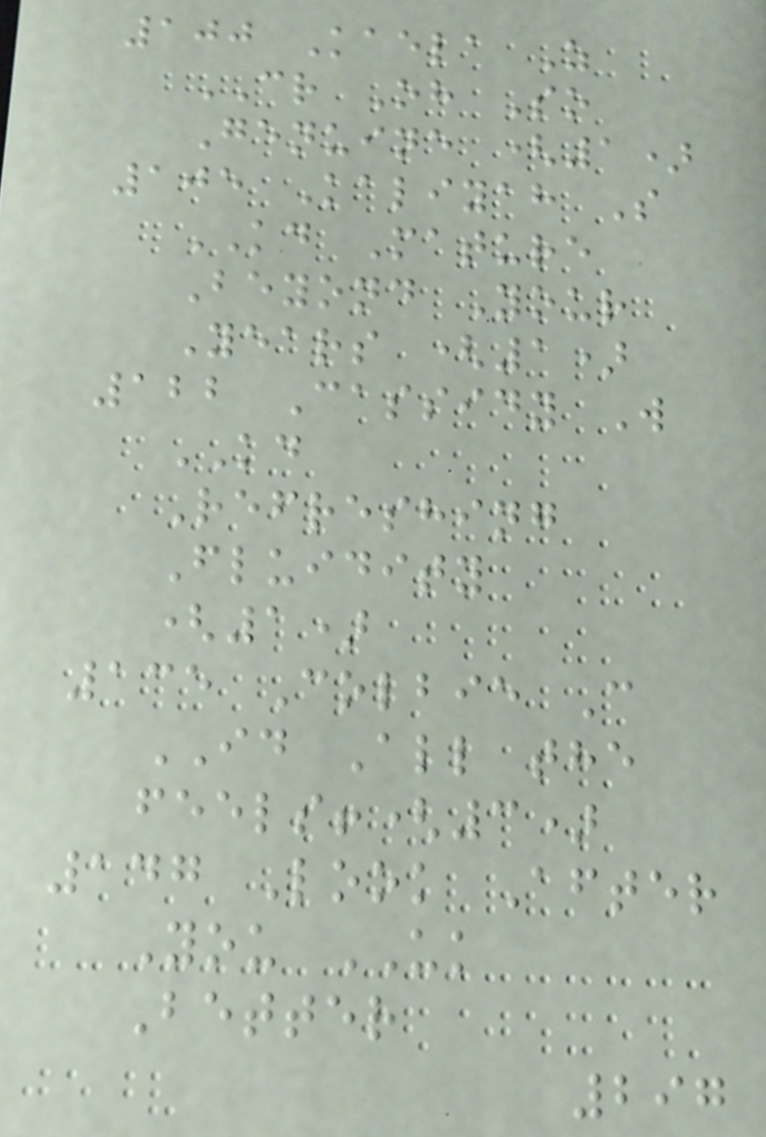100 Kaela Z
CR Oh So
Genuine (1)
105 Kaliyah S
KD Mature
Beyond Your
Years (1)
122 Cassidy W
KD
Refreshing
Fluidity
(1)
135 Colbie C
ID All the
feels!(3)
147 Look After
You UK
Better
297
